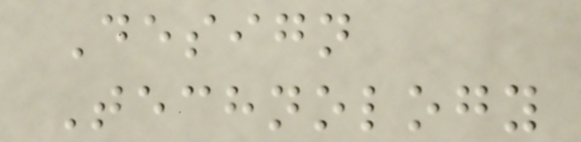Design
Technology
